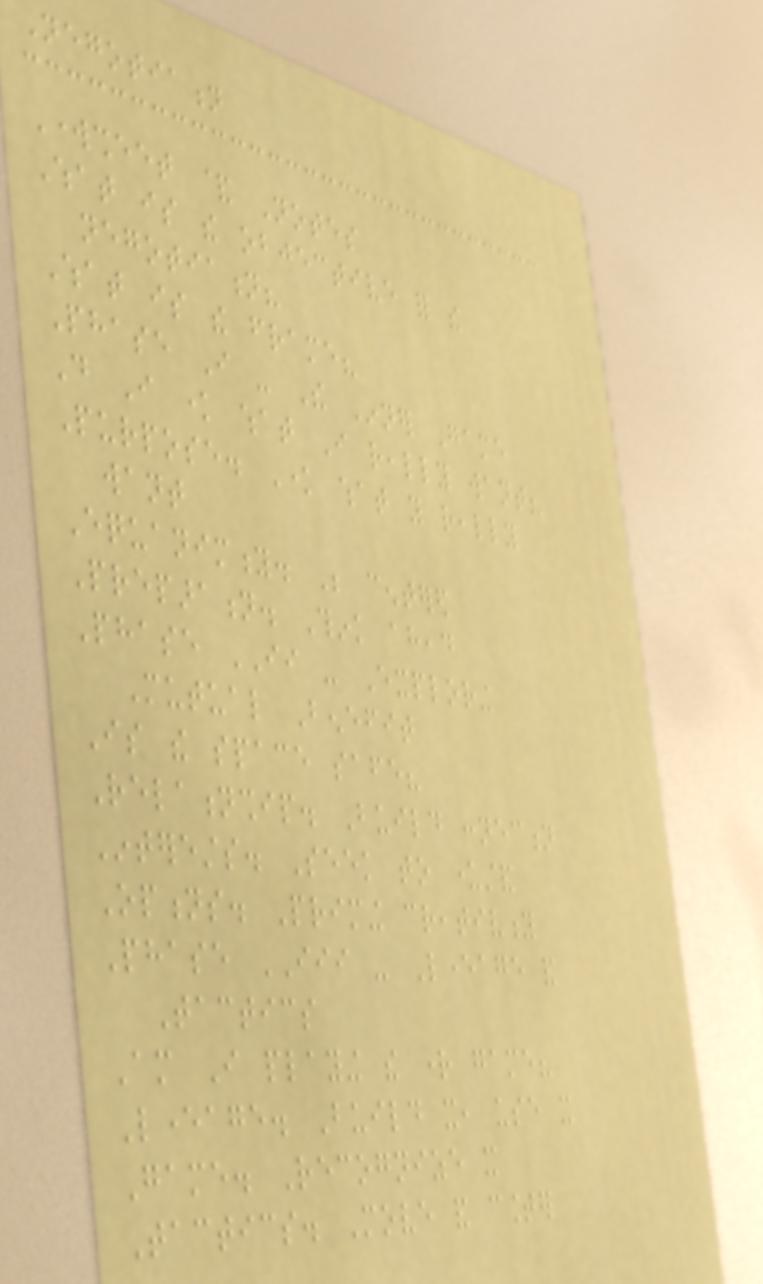Negotiation
Worksheet & Notes
What is the objective for the
negotiation?
What is the frame?
Phase I - The Inner Game
Do I know what I really want?
Purpose. Know what you really
want
Equanimity. Be centered
Preparation. Think ahead
Phase II - Exploring
Mutual Benefit
Is the space safe?
Relationship. Build connection
Interests. Seek to understand
Options. Priming creativity
Phase III - Leverage and
Tactics
Am I playing the right game?
Leverage. Build it, use it
Game. Recognize it
Tactics. Move and counter
